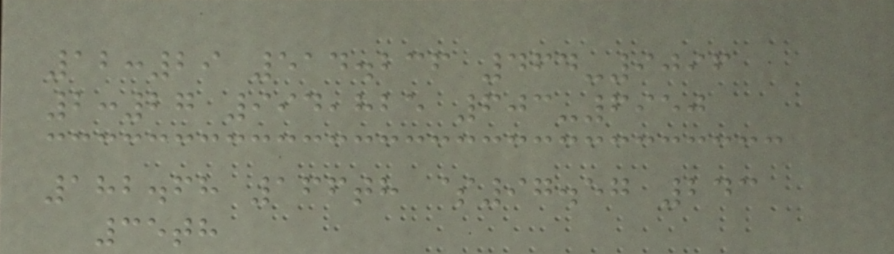12:29 514.236 464-9096
2:27 994,825 603-6950
182.68 166th $97.57 243
35th
